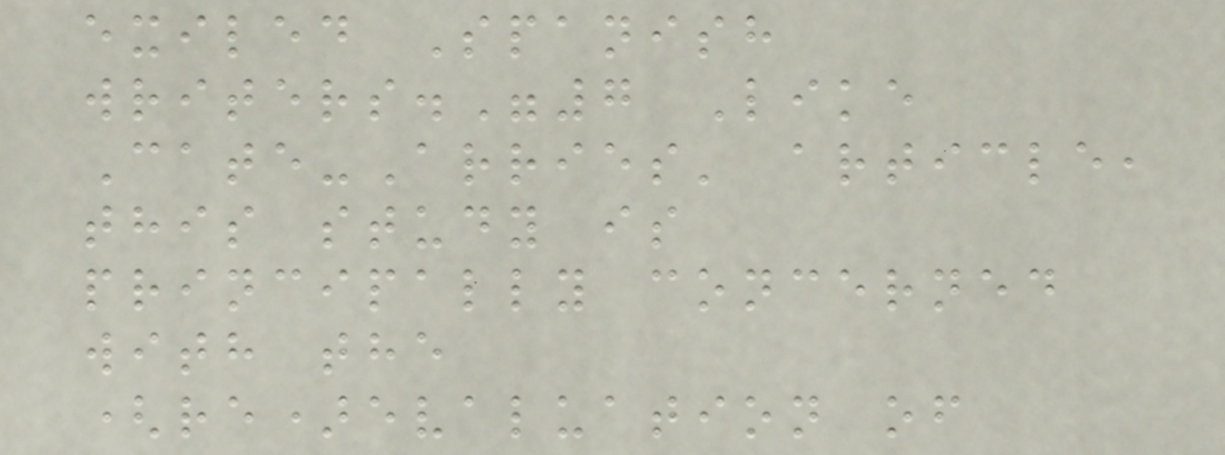exiled Spanish
writers."7 Like
Cate-Arries' article,
this study is
principally concerned
with the
(re)evaluation of
